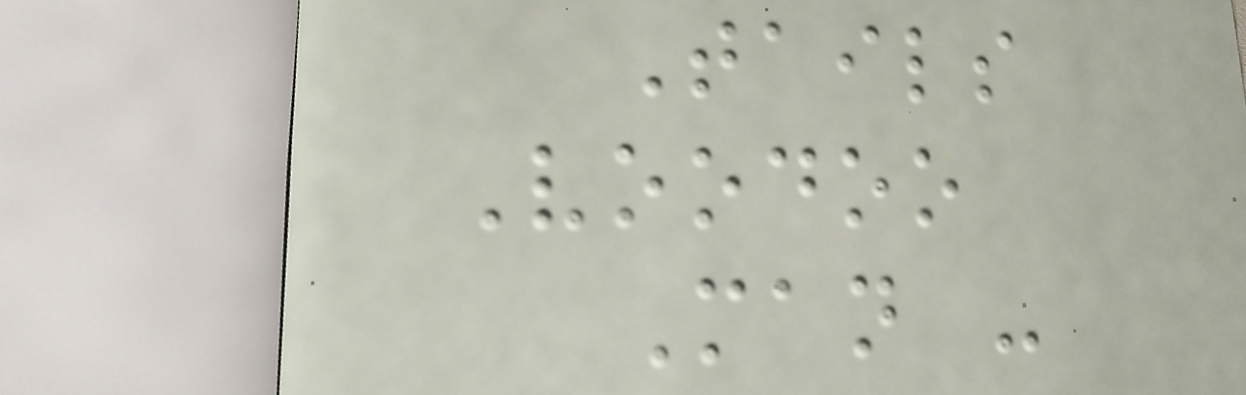Tails
Voodoo
Man -
